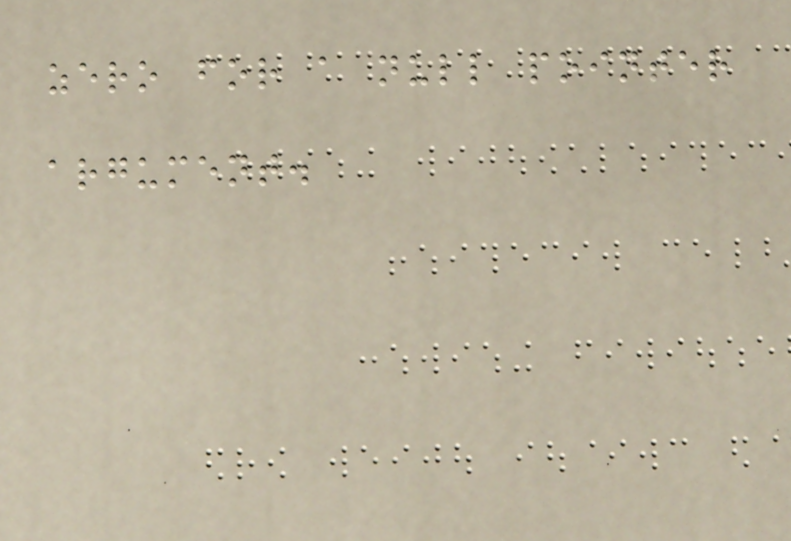zero for a null pointer
argument.
